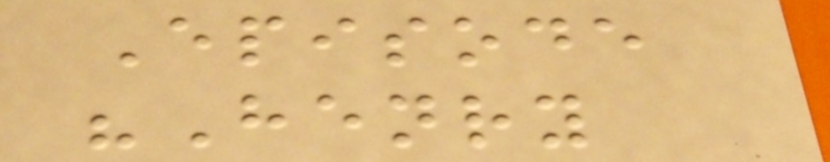Episode
"Henry
